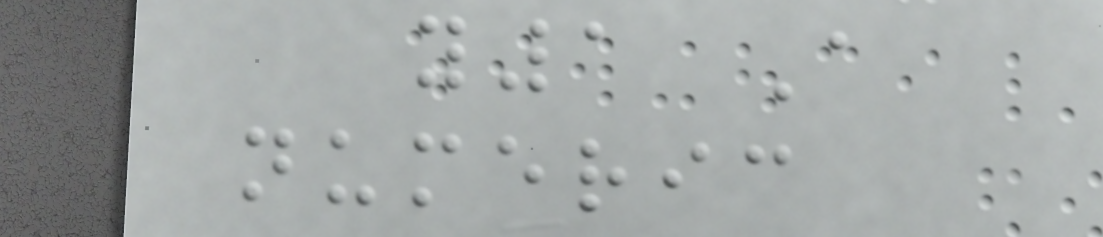y1 A
numeric
